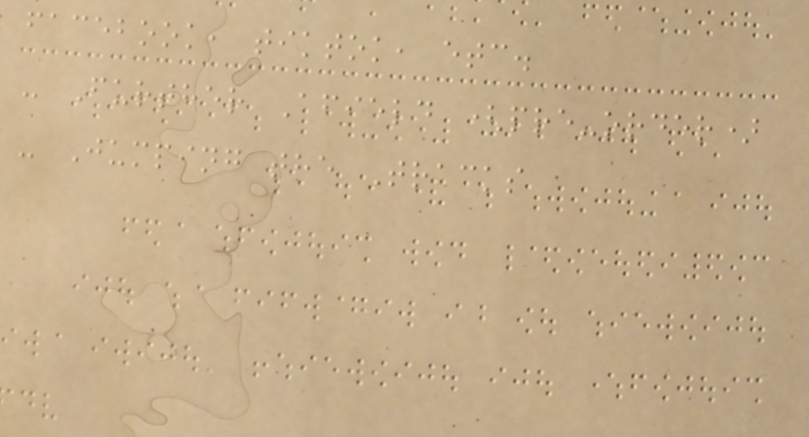facebook, tiktok, etc.
- Further Afield (pre-order)
- Jumping the Tracks
